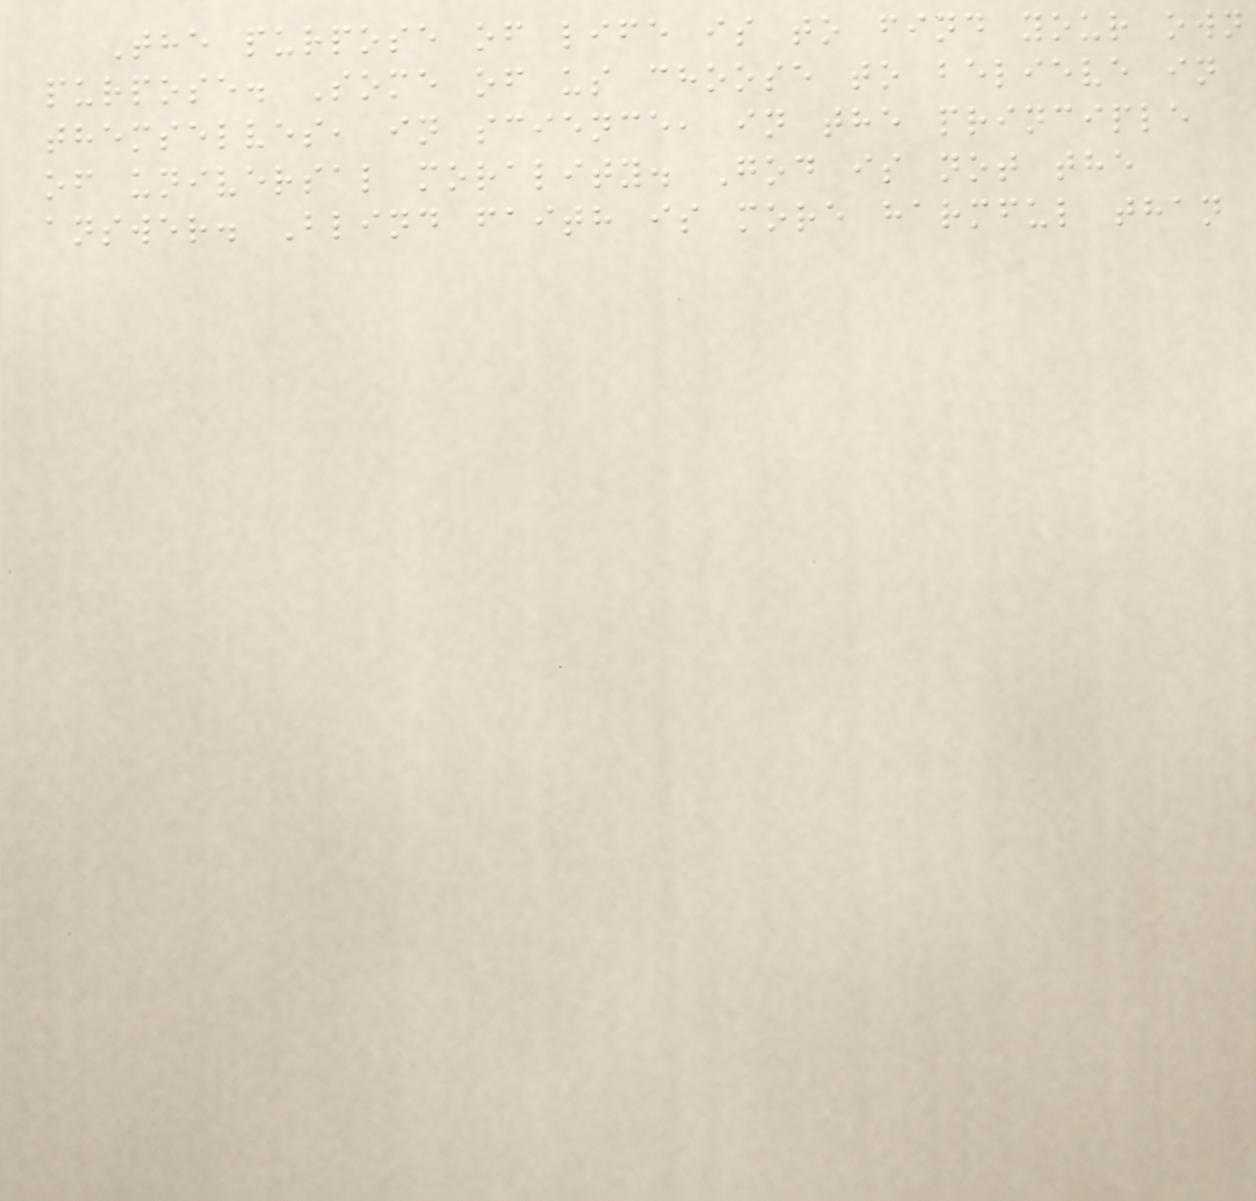The purpose of life is to find your own
purpose. Some of us choose to believe in
themselves, in science, in the principle
of universal morality. God is not the
answer. Blind faith is more harmful than
